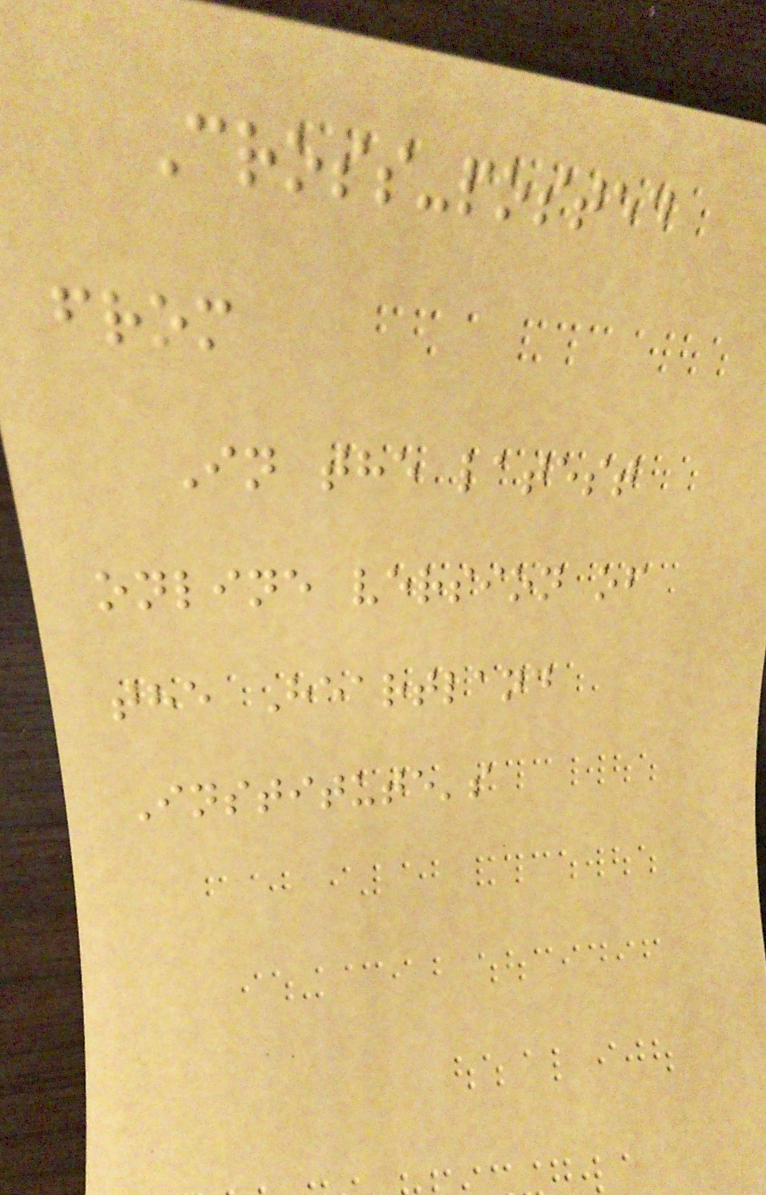Cross-posted
from
In the latest
online version of
the Heartland
Institute's
